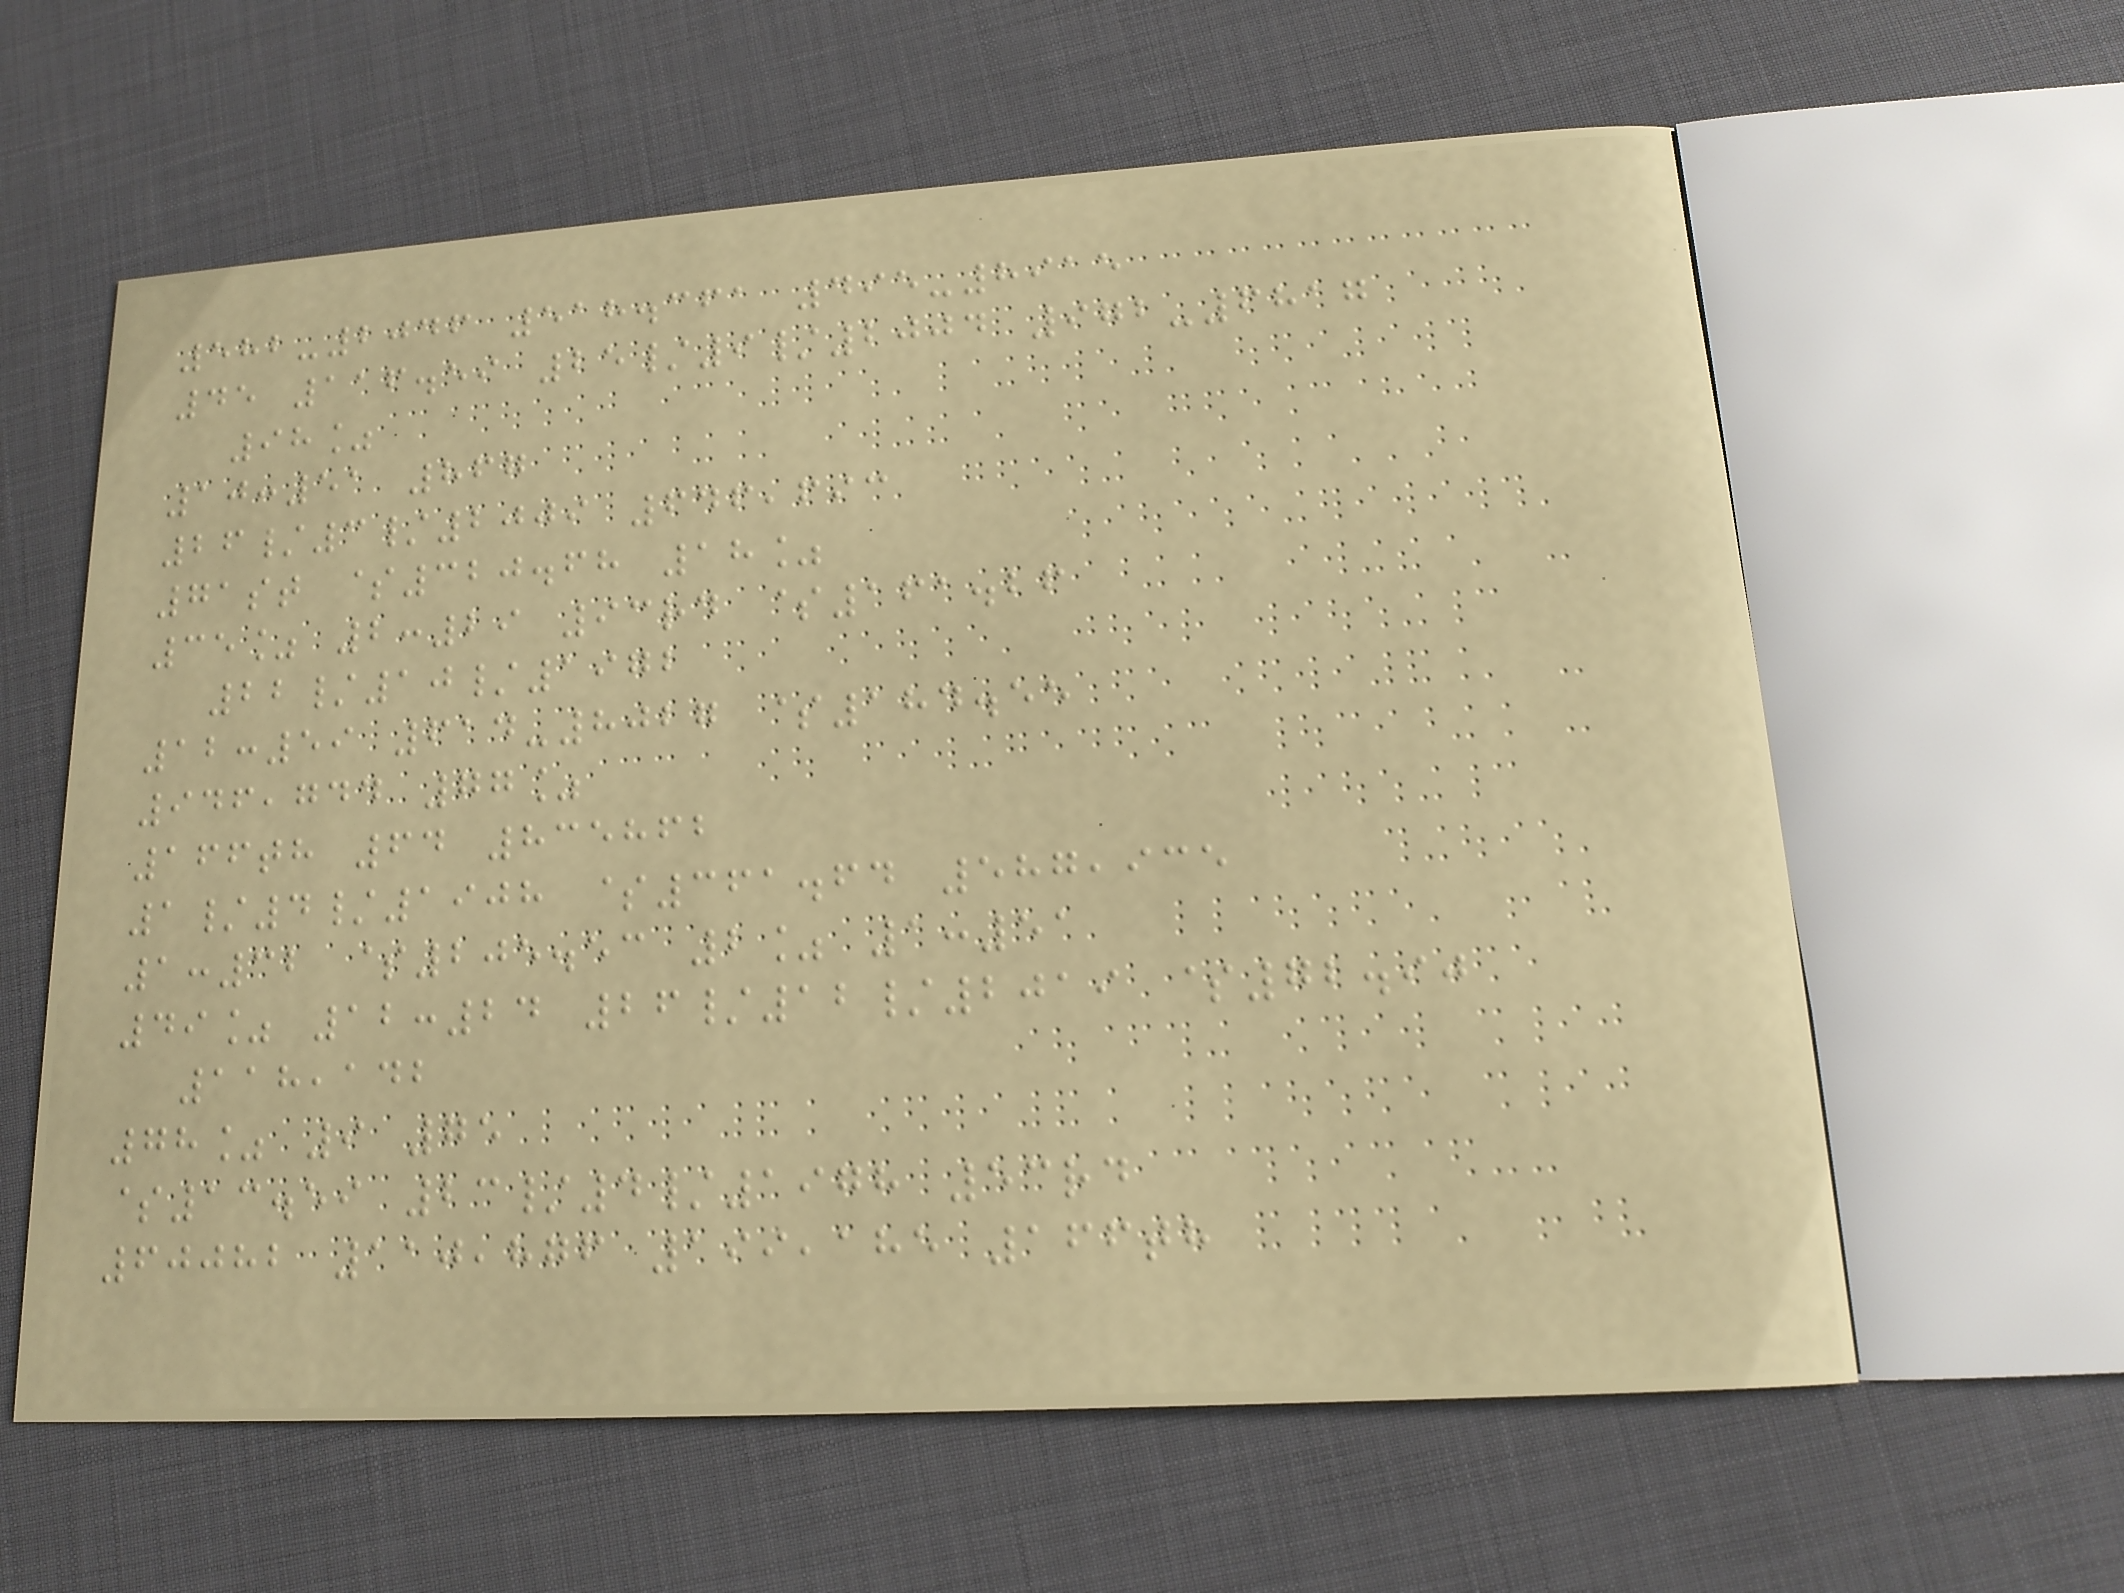582-2046 518.361 495-8915
45 116.59 25/9/2004 972-6817
98%
10:51 867
26/3/2009 646,693
71st $320.68 18%
35% 2:29 93rd $161.26
22/10/1972
12:59 614-8027 $184.55
946,744 77%
166th 64 835862
1/4/1908 $361.64 587,935
1:32 $205.53 2% 1:51
49% 12:24 26/12/2019 $72.90
118,142
78% 9 75
$13.59 23/4/1978 53rd
60082 110,876 199,185 166th
